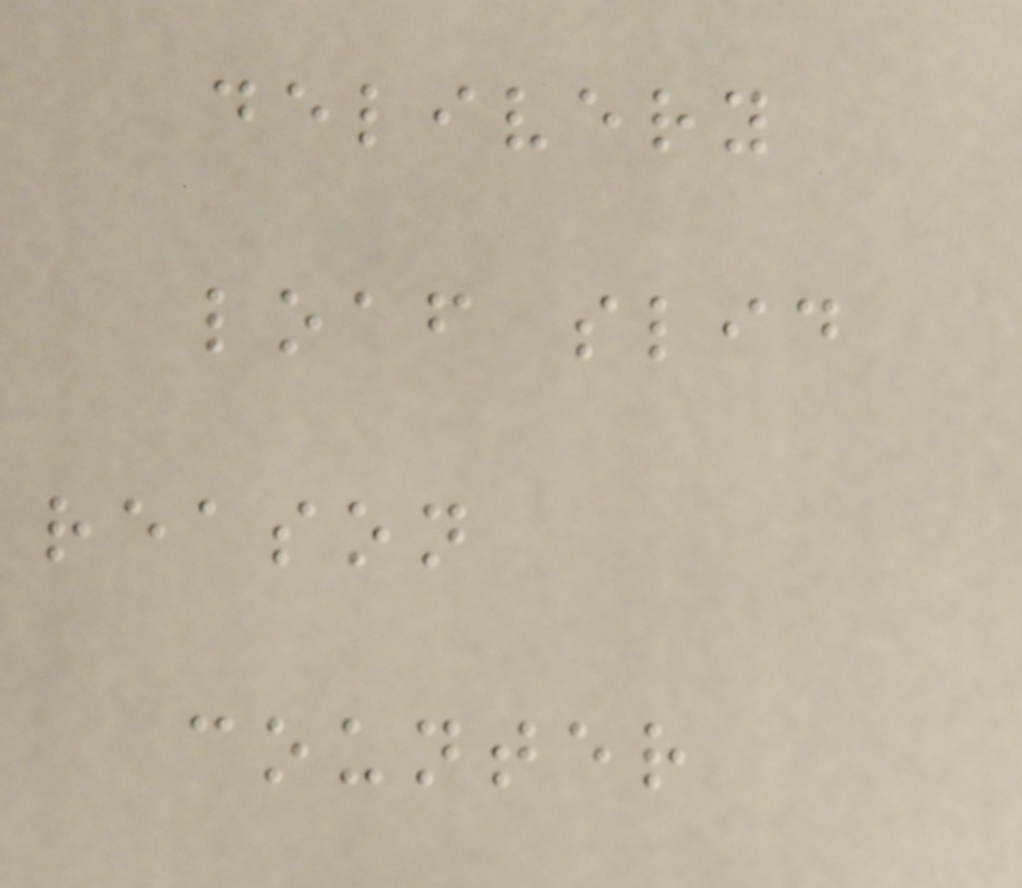delivery
loaf slid
reason
counter
